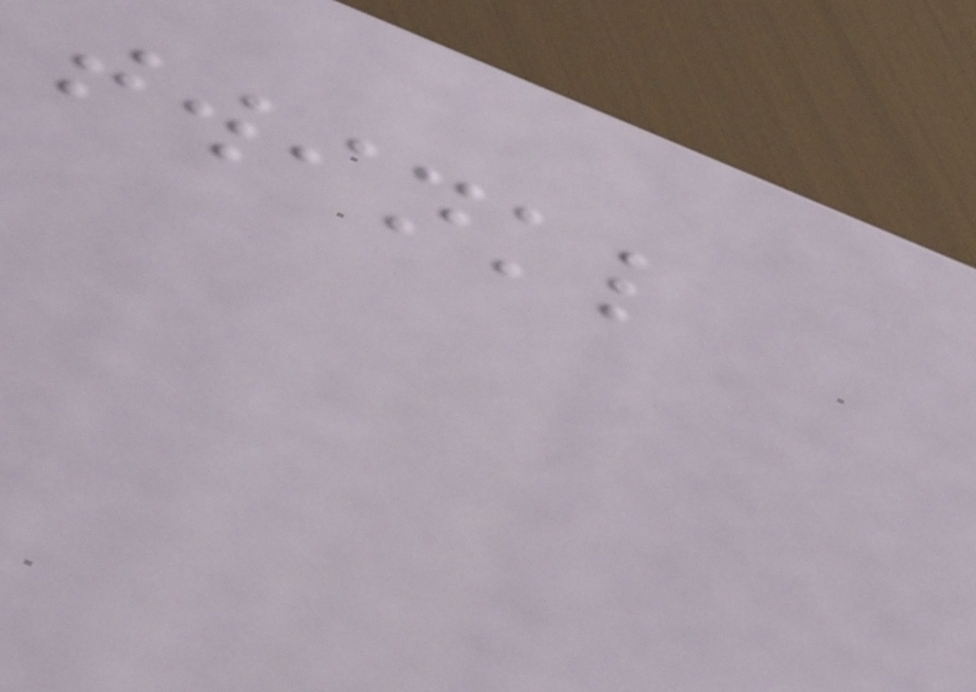twinkl
